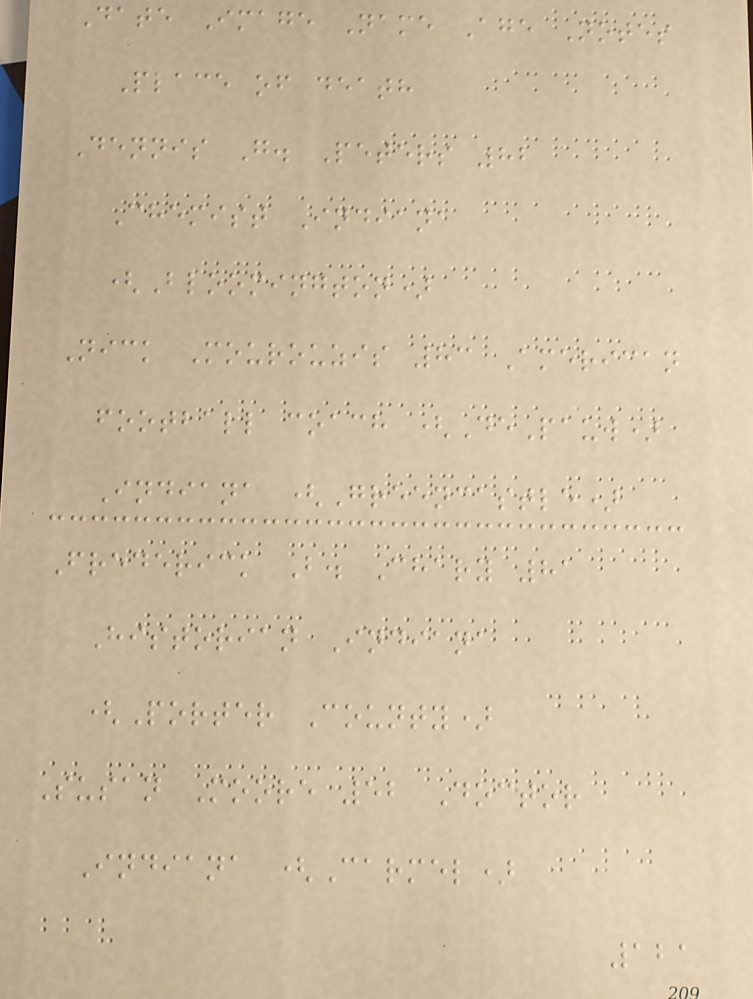Date Image Name Age Notes
Place of death
Dennis G. Peters 82
Chemist Indiana
(Bloomington)
Nick Mourouzis 83 American
football coach (DePauw)
Indiana (Greencastle)
Frederick B. Chary 81
Historian Indiana
(Porter County)
Susan Moore 52 Doctor
Indiana (Carmel)
121
